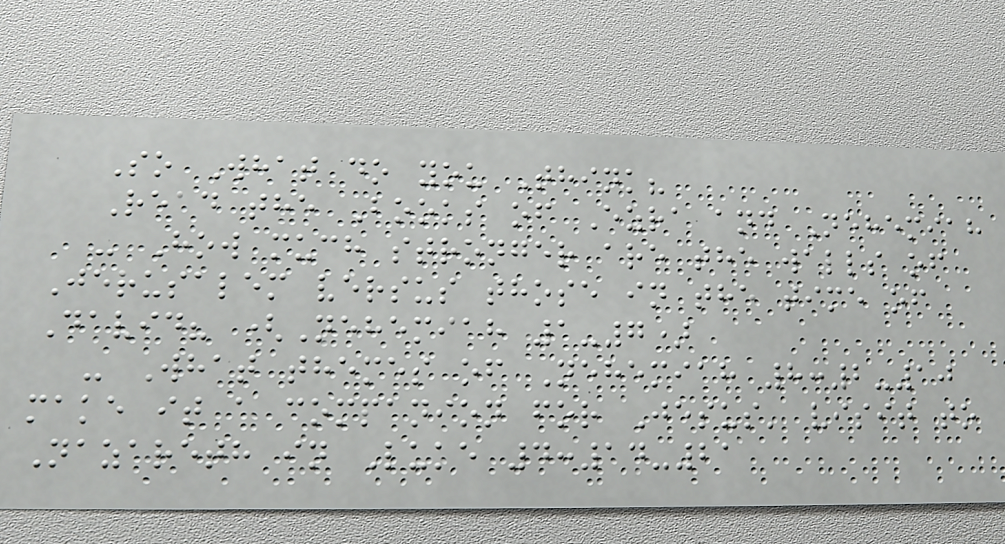So What do you Think?
Read the Books of Ezra and Nehemiah
- How much stronger are the walls of
Jerusalem versus those in the time of
David? (Nehemiah 1-7)
- What themes of Nehemiah 8:2-10
make it a companion for Jesus' visit to
Nazareth in Luke 4:14-21
